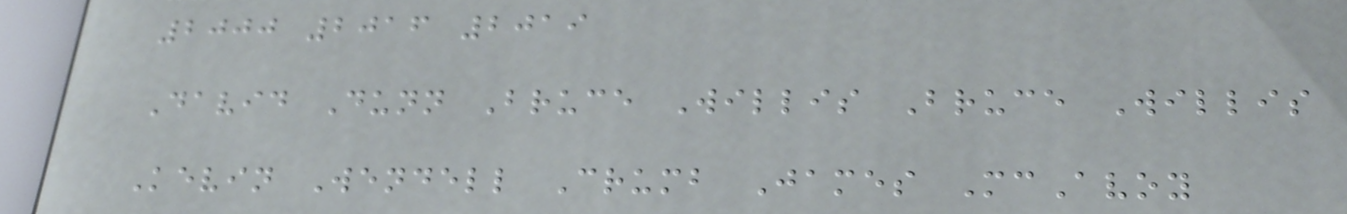2000 2016 2019
David Dunn Bruce Willis Bruce Willis
Kevin Wendell Crumb James McAvoy
